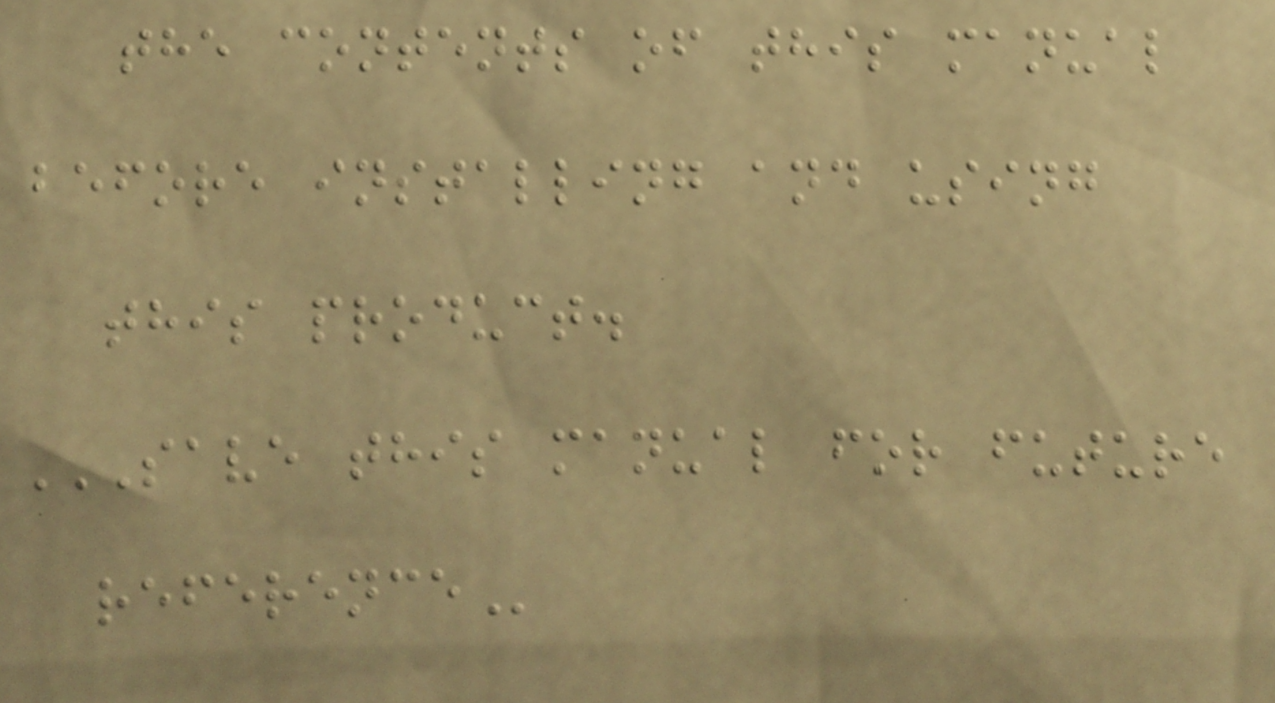the contents of this manual
before installing and using
this product.
SAVE THIS MANUAL FOR FUTURE
REFERENCE
